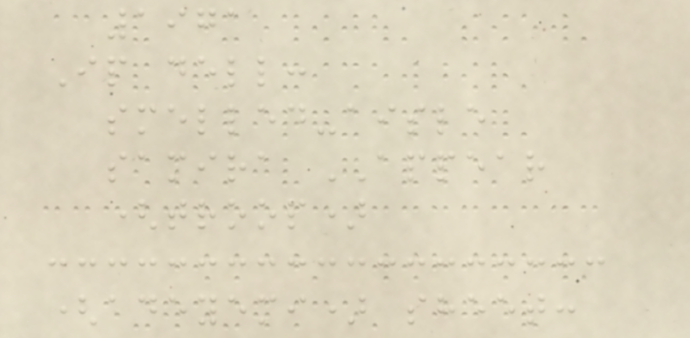1971
Ip dell:
smelled-aisle
samira APPEAR
(troop)
(adeyemi) sheet:
